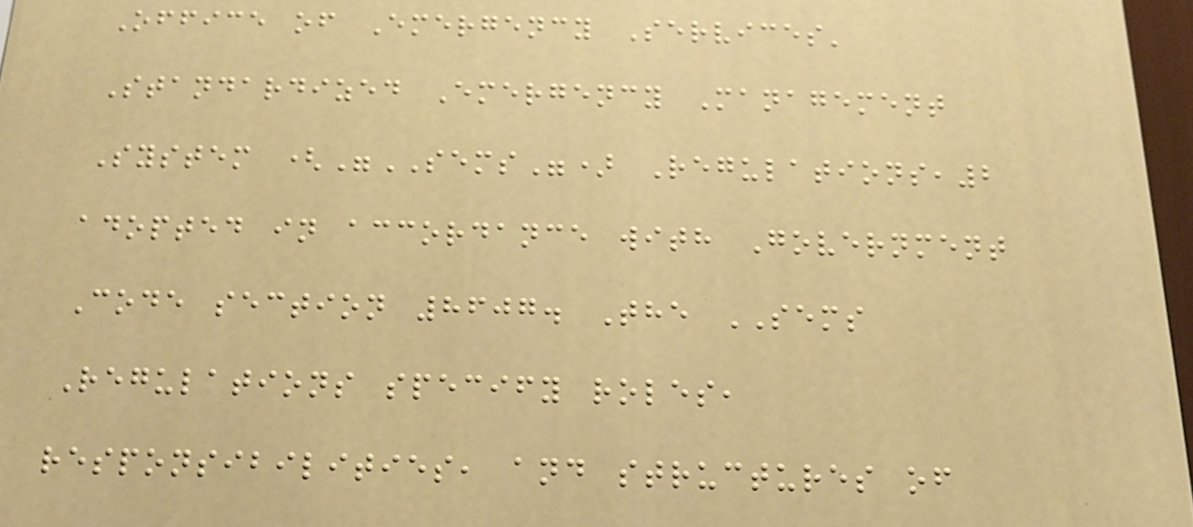Office of Emergency Services'
Standardized Emergency Management
System ("SEMS") Regulations,2
adopted in accordance with Government
Code section 8607. The SEMS
Regulations specify roles,
responsibilities, and structures of
